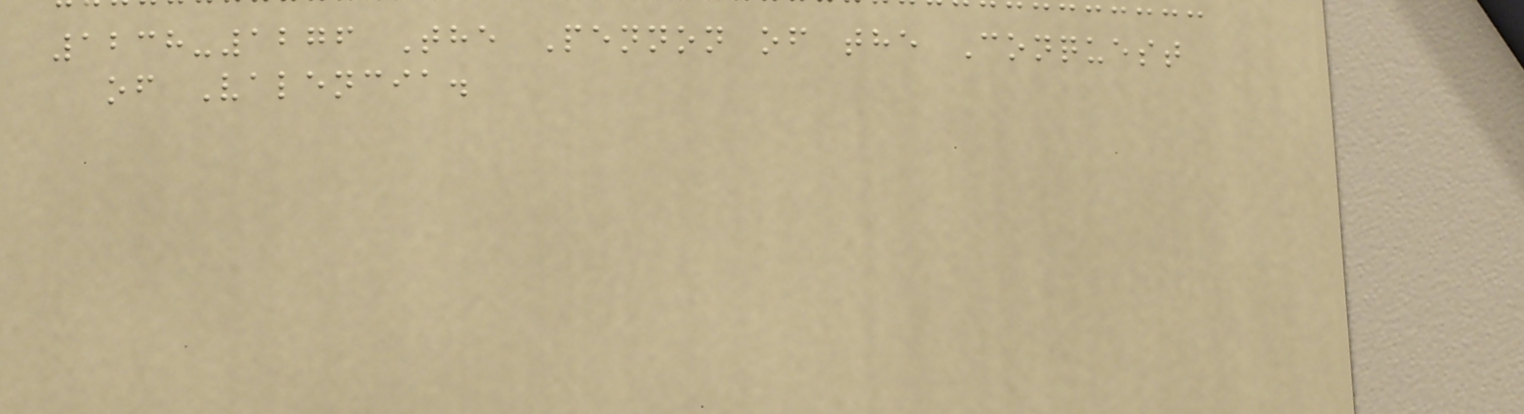1238-1276 The Pennon of the Conquest
of Valencia.
